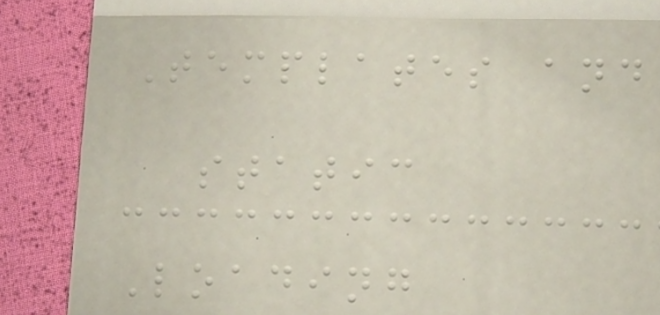Templates and
static
Loading
